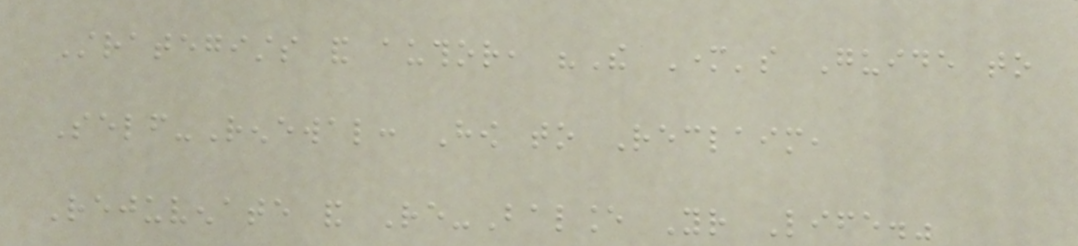Strategists and author, "The Mother's Guide to
Self-Renewal: How to Reclaim,
Rejuvenate and Re-Balance Your Life."
